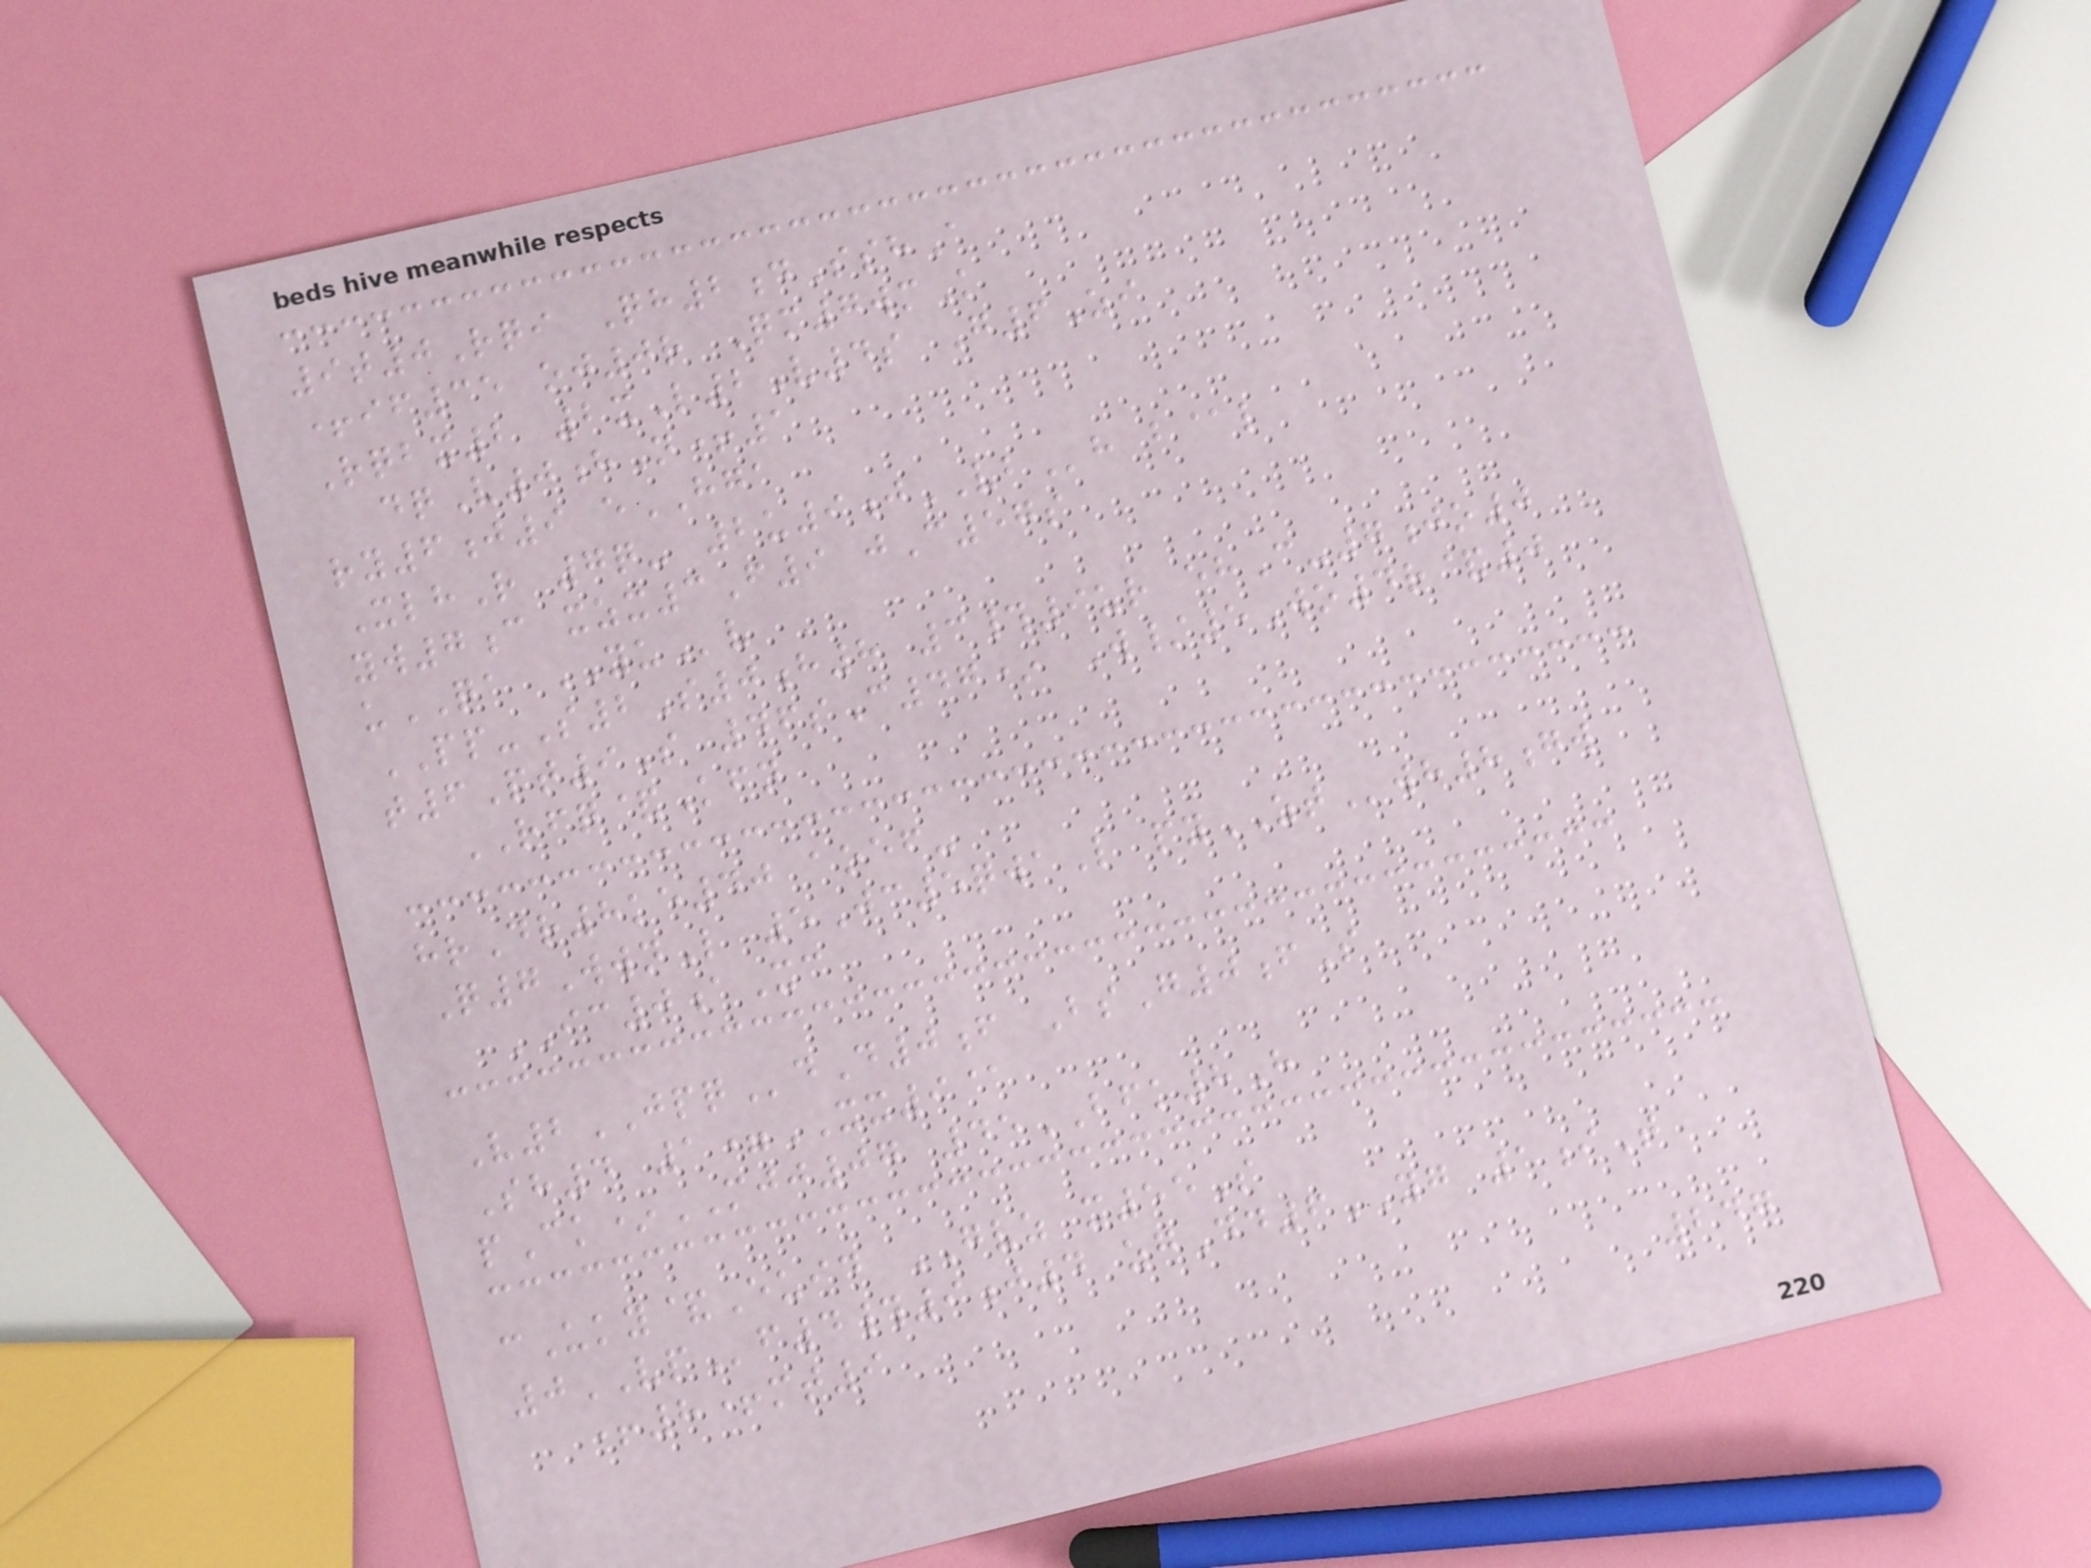9t0Rqi Qh2dSshA
+if35 oj0r Qm7wmK
Rqbx2 2xL2V4s G6Zi
dqV0hN+1
ry6j9 eHGA
XlhR 7q- 2u9jVBh b@l
yw7c xzx3F9 jC57s
uQA YUv
PP-S2S0h8 3#9ur ehC-7jo0
t6Pt9S 46sC47* W/5Wo4r&0
RFQ&Kfn
hrDr8ke40 aoef-
Q7WwnL 5Jc5qwaL pyZTwh8gw
IC0aXc
V2JPQdD0f BsG0fS
Sh4 1=XX9@
pCk*MJJ07 45BFK8H
cUky&Euid GVZ x55S
0VPf4#9j4 zgDd6YG 1iT
+8+mt9
247
